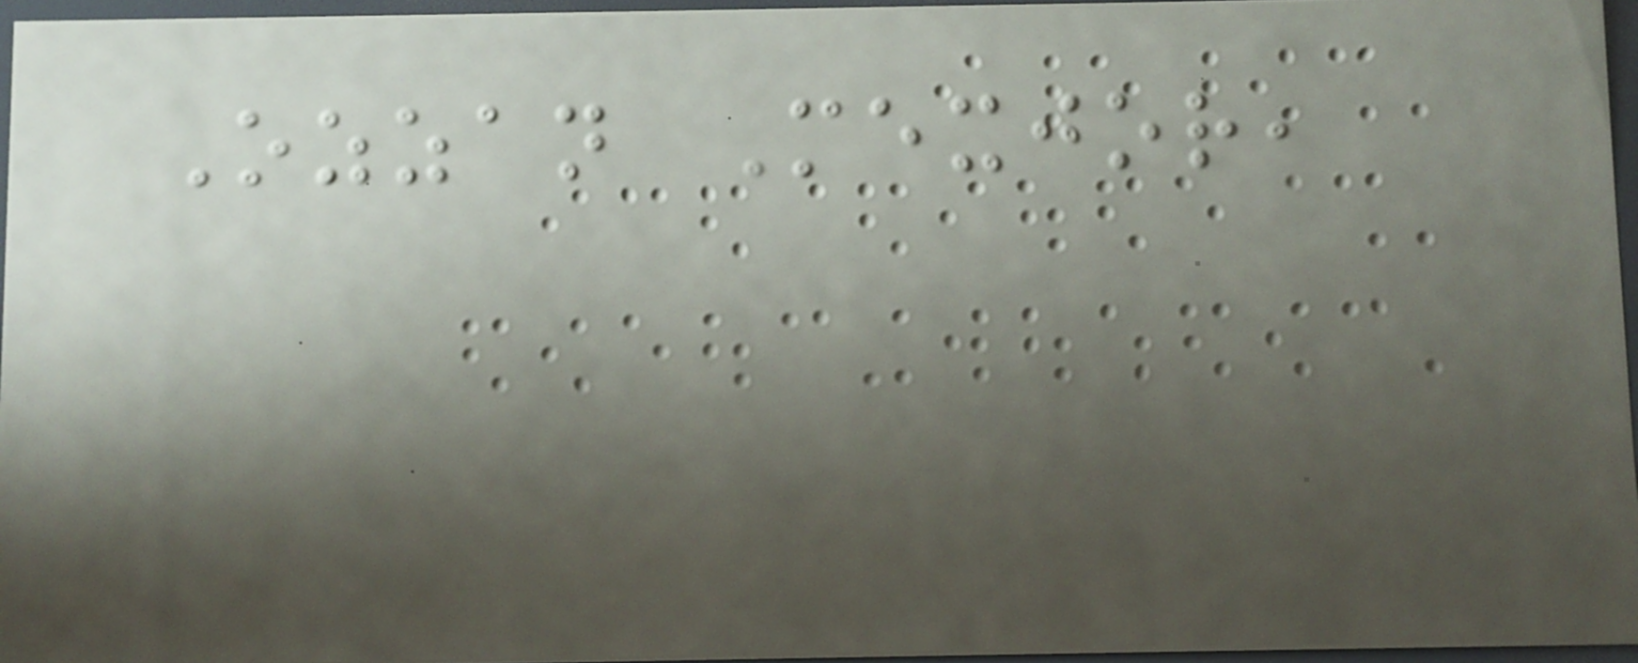Ozzan Mexjor,
